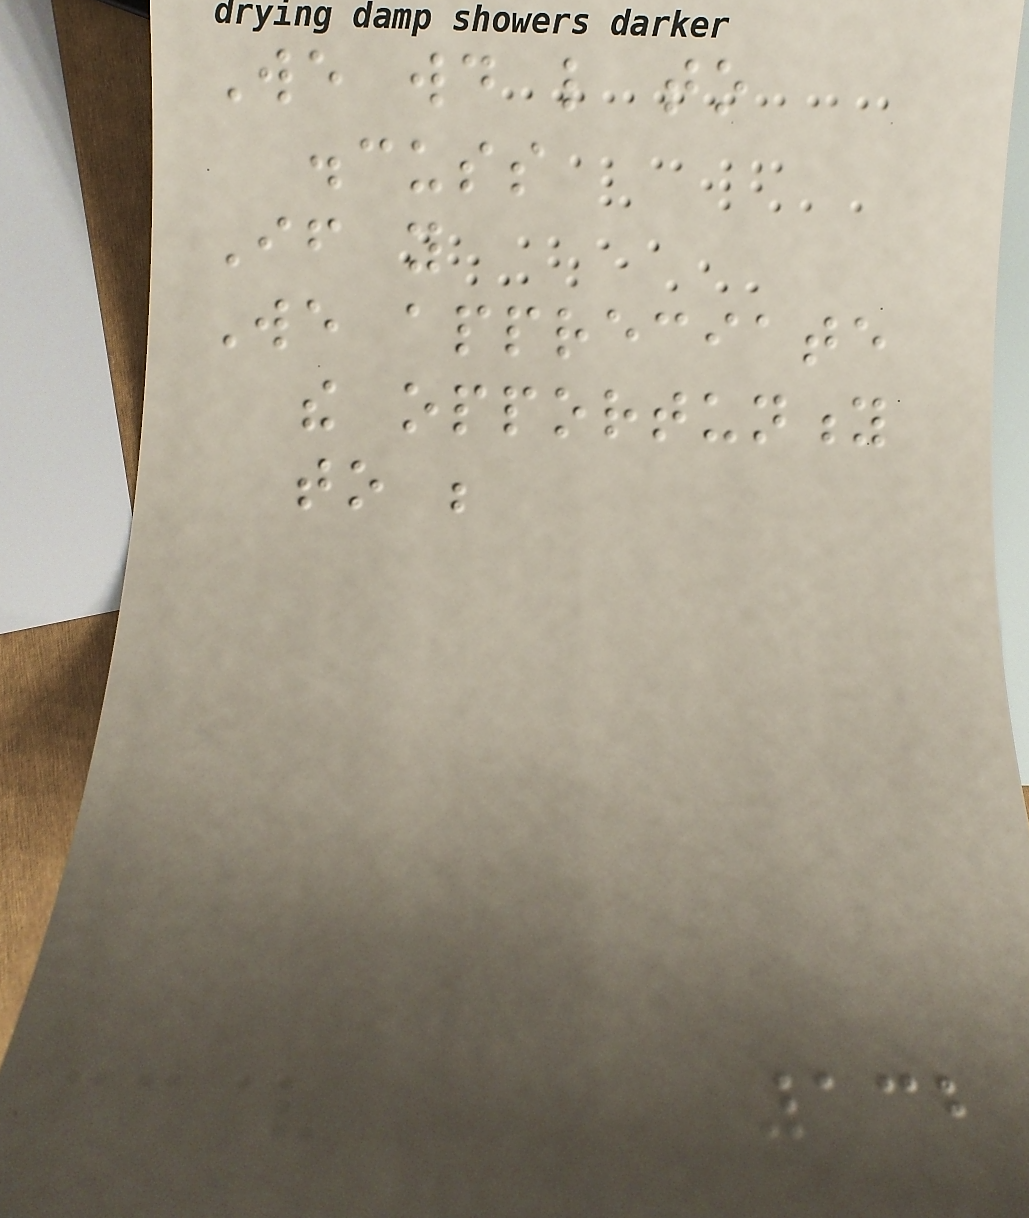We would like to
discuss
If you
We appreciate
the opportunity
to be
132
